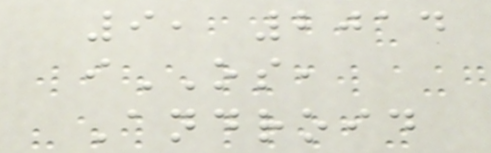9, 2014
iOS,
Android
